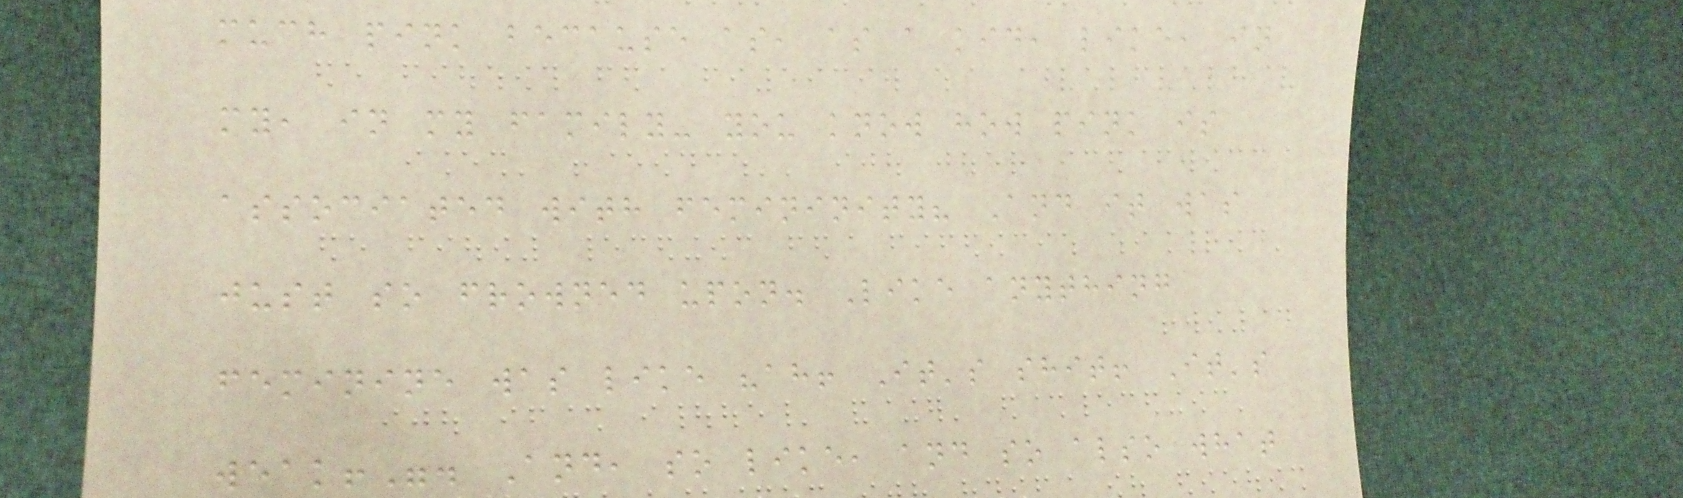much pink because as, as a kid, like, in
my, in my family- you know how pink is
associated with femininity? And it was
just so frowned upon. Like anything
feminine was like "ah! It's shit! It's
weak!". And, so like, and so also what
